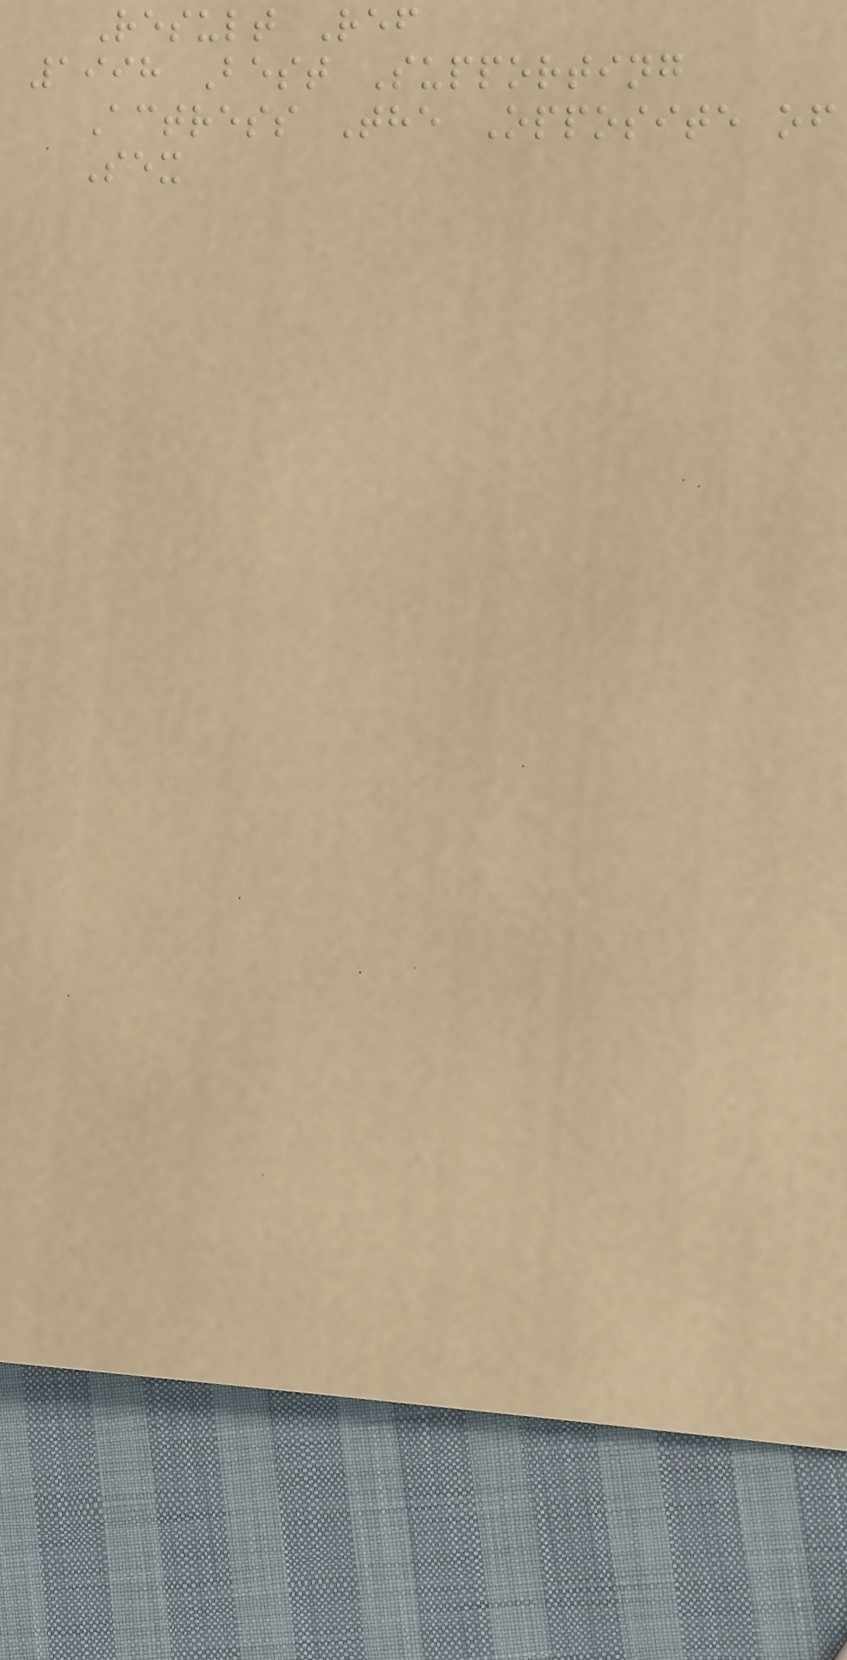Result Ref
1998 Best Supporting
Actress The Opposite of
Sex
